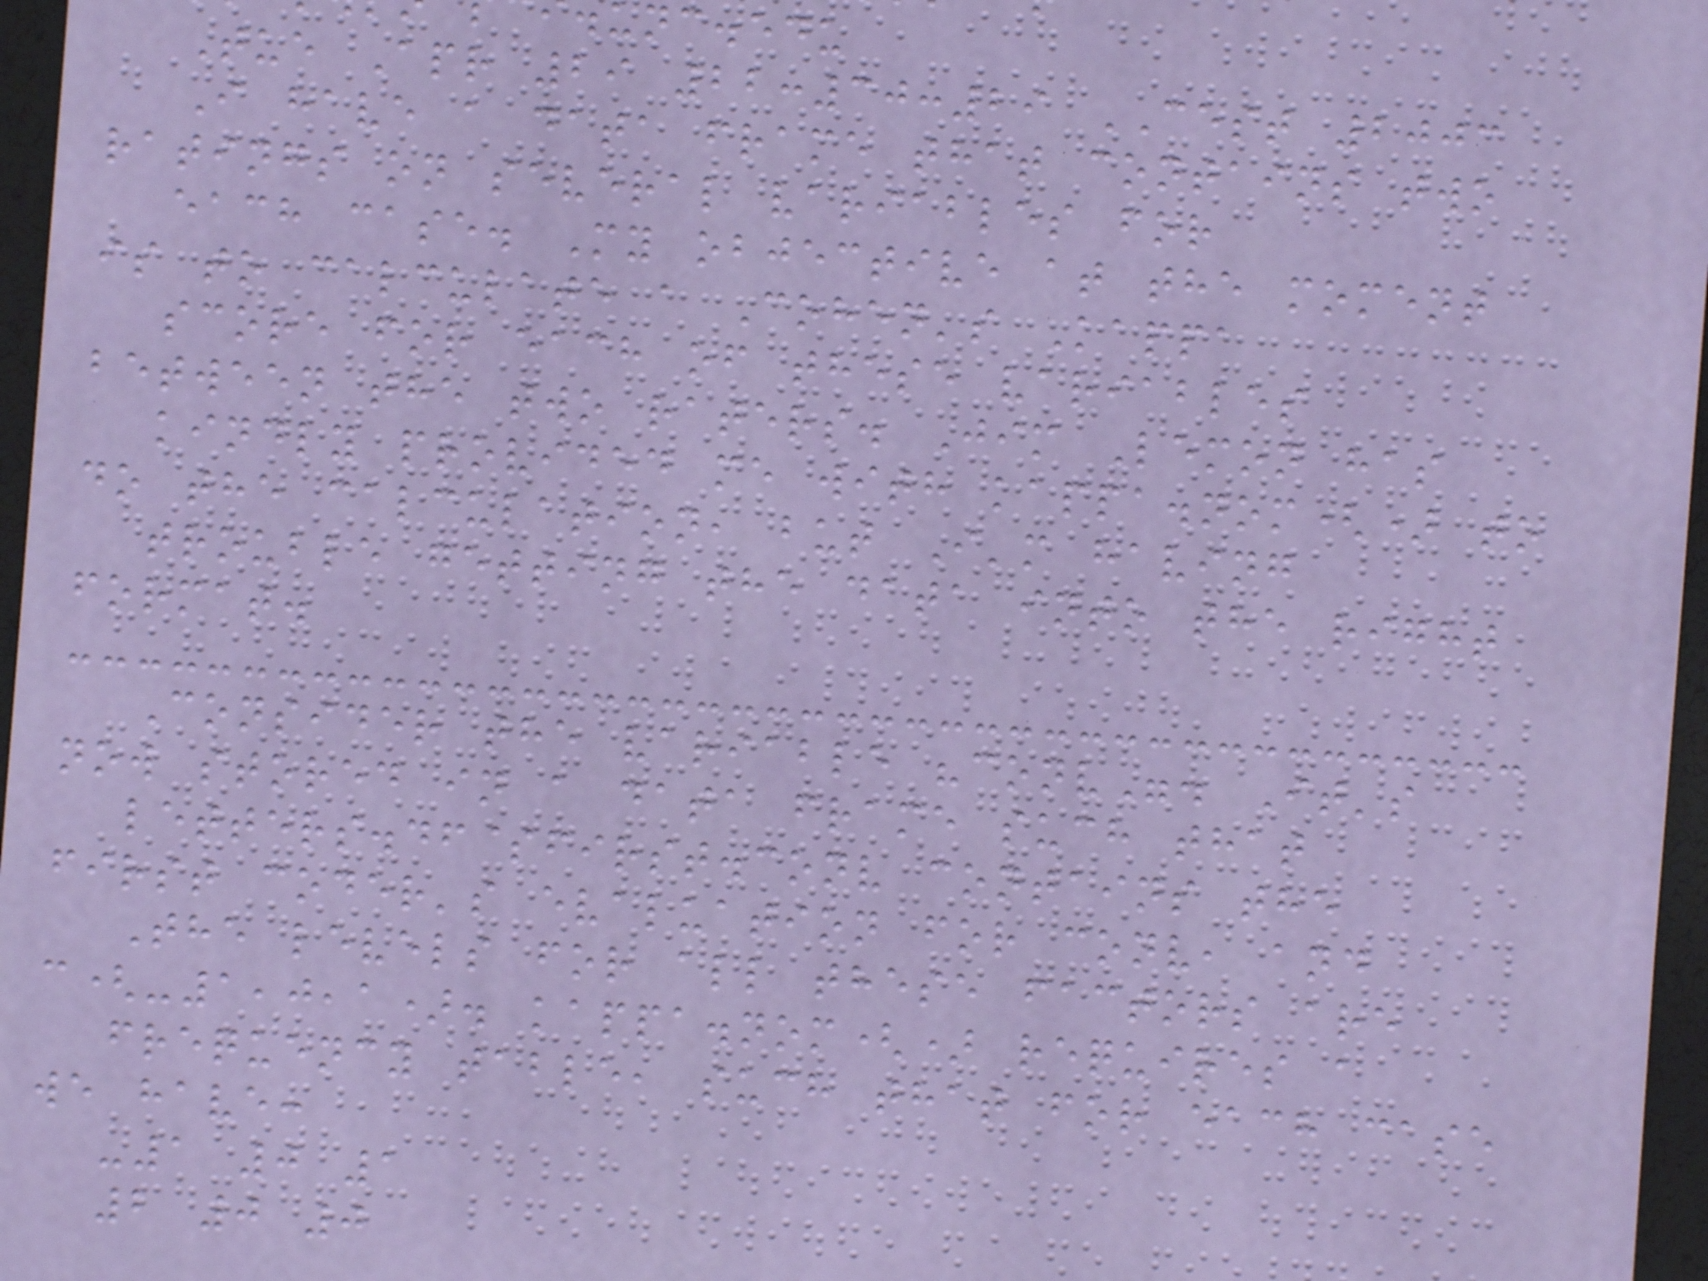unc.edu
Tue Apr 29 22:30:29 CEST 2003
I have a data frame that contains two
ratings on several variables for
each case. My objective at the moment
is to calculate a Cohen's Kappa
score for each of these variables
between the two raters. Jim Lemon has
kindly provided me with kappa.nom() to
do the calculation, but I'm having
trouble getting the data into the right
format.
Consider the variable "conv". It's
now stored in a data frame such that
letters.df$first.conv contains the
first coder's evaluation for conv, and
The levels for all these factors are
c(-1,0,1). kappa.nom() requires a
frequency table, such that for each case
we have:
-1 0 1
2 0 0
